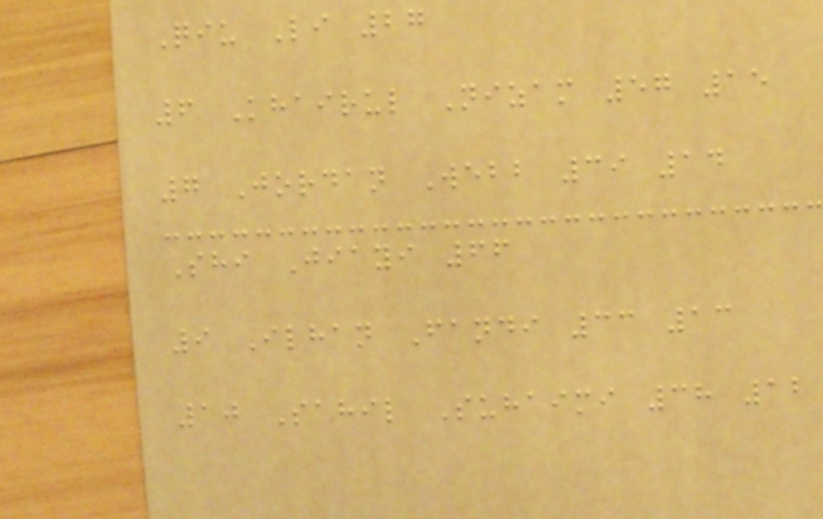Qiu Li 27
6 Khairul Nizam 57 15
7 Jordan Webb 39 14
Shi Jiayi 66
9 Ilhan Fandi 33 13
10 Sahil Suhaimi 38 12
